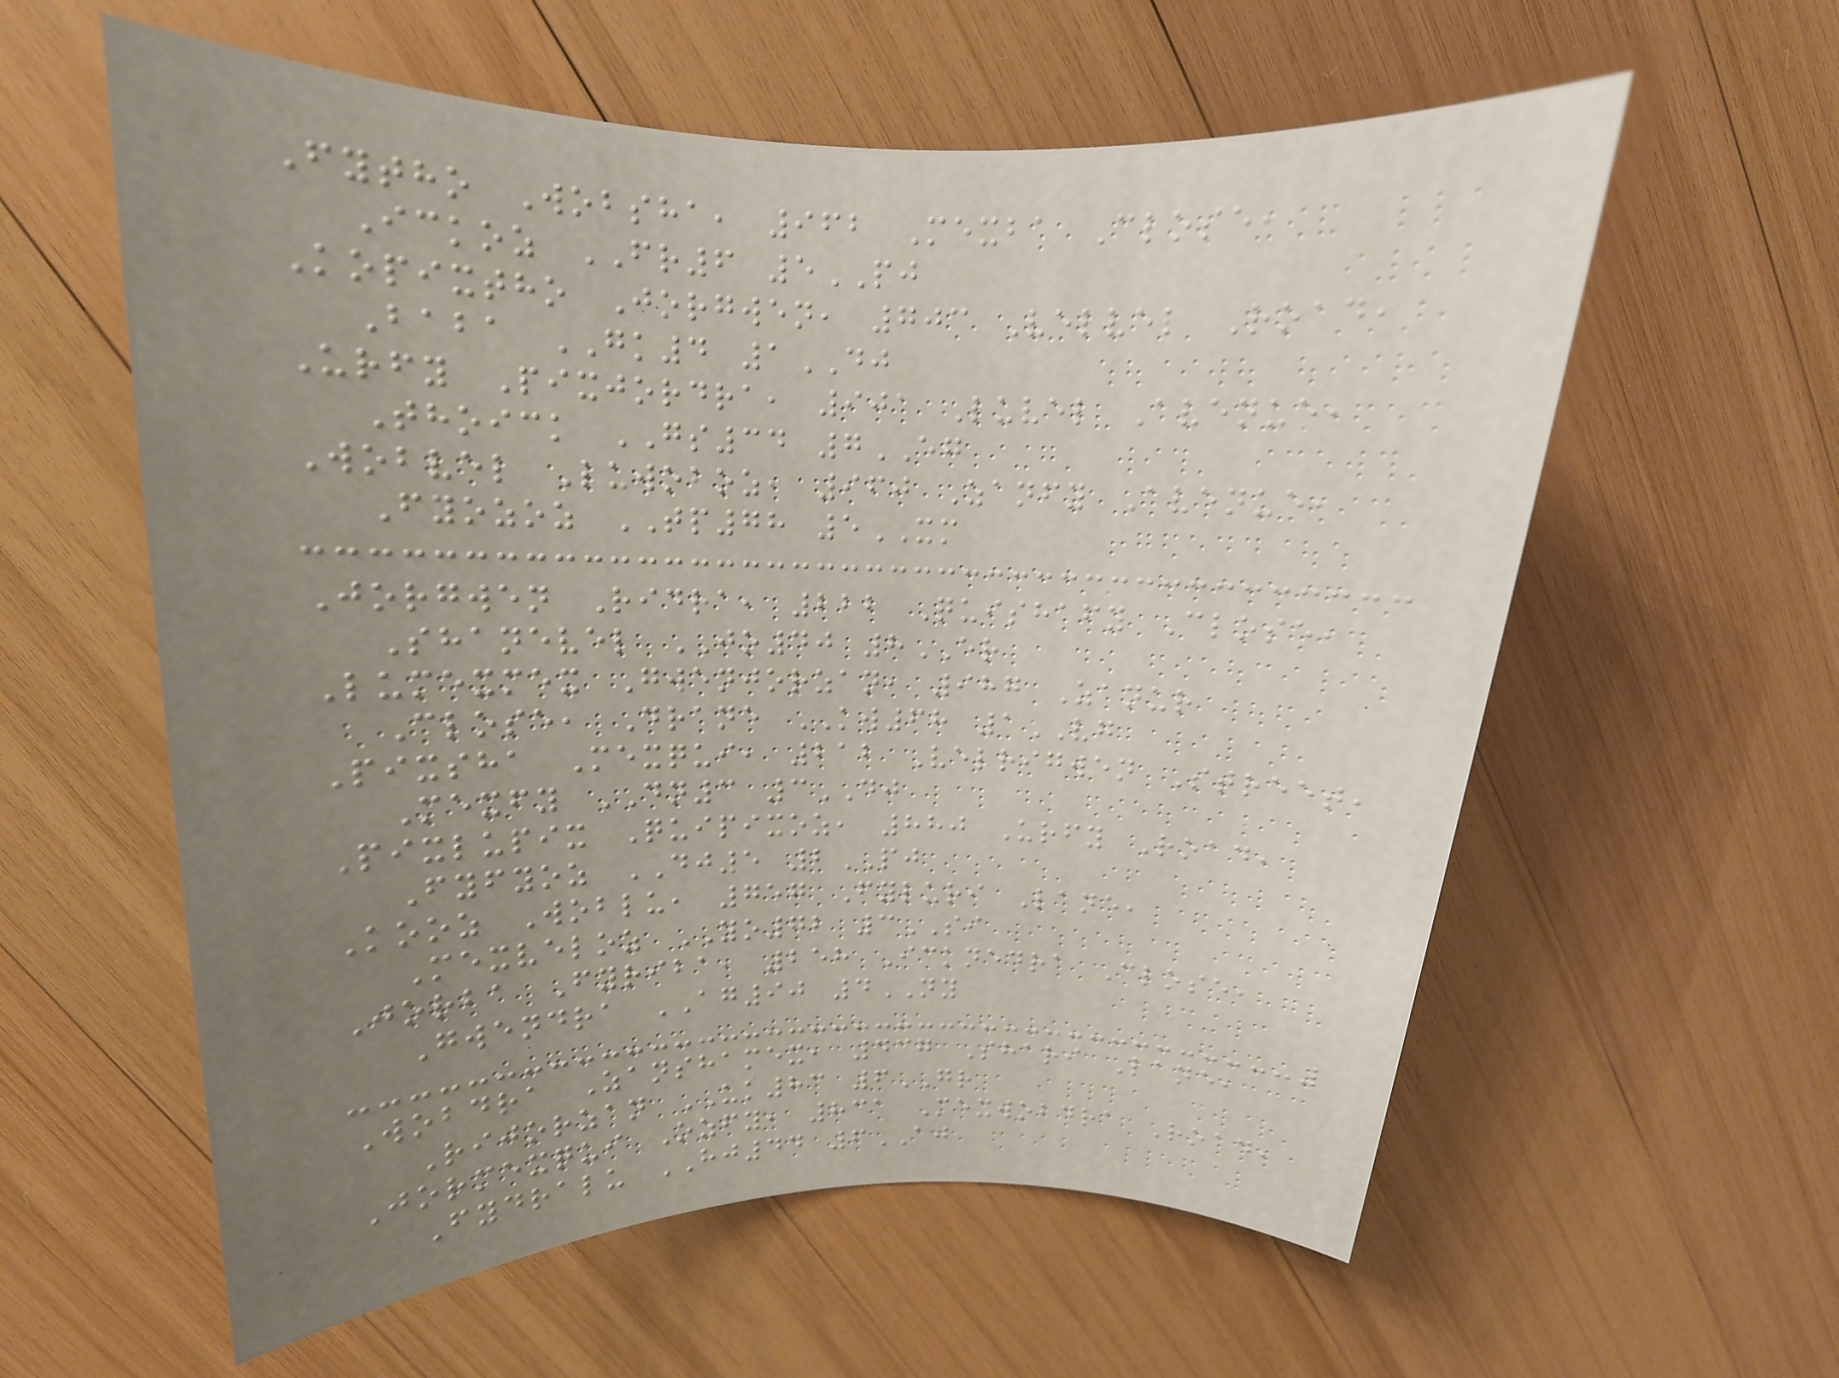Fytho Wobsha, 962 Mexba Close,
Ickoz FR6 5PJ
Kopixtho Jorgwen, 703 Velvel Road,
Baba GK4 1DJ
Urfy Pixjordra, 901 Luvel Avenue,
Thoick GS34 7EG
Wobvel Luwoboz, 960 Zanfy Avenue,
Fyozoz TP78 5XM
Jorgwen Ridra, 222 Quishafy Close,
Shanevel JO40 8ER
Lumexmex Gwenjorzan, 987 Zanur
Close, Drane KW68 1VG
Pixsha Mexqui, 212 Velrigwen Street,
Mexfy DN3 3DJ
Pixlupix Quipixoz, 880 Urfy Road,
Fyfyoz DJ5 2PJ
Kooz Woblu, 757 Fyluri Lane,
Mexveloz YO72 3SI
Jorba Fyriba, 258 Icknedra Close,
Gwendra AG90 4NY
Wobdra Zanshamex, 437 Shari Lane,
Rijorzan UK83 6GR
Jormexqui Ozfy, 831 Mexwobdra Road,
Fydralu HJ44 6AJ
